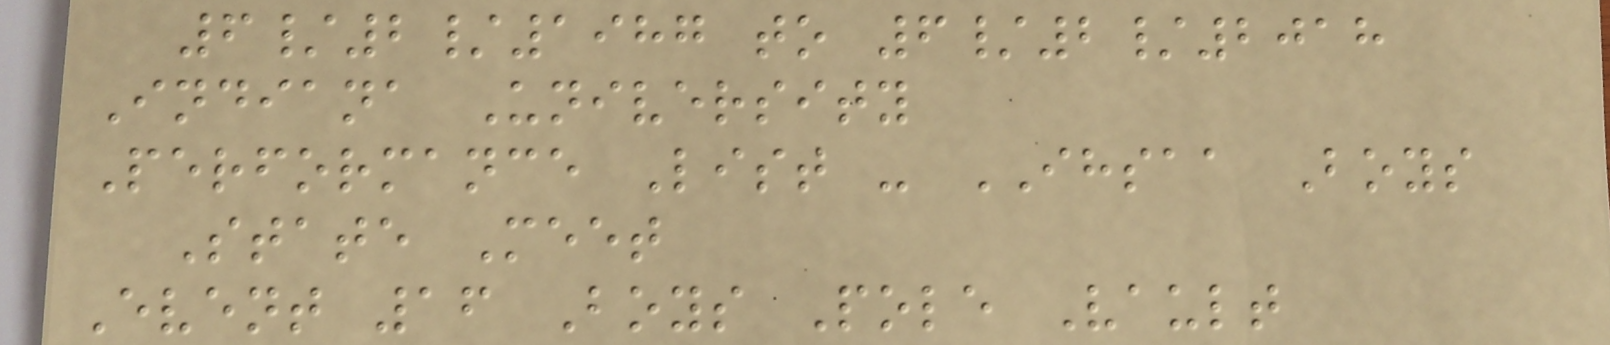6/2/1987 to 6/2/2018
Indiana University
Performance List - IHSAA Boys
State Meet
Event 16 Boys Pole Vault
